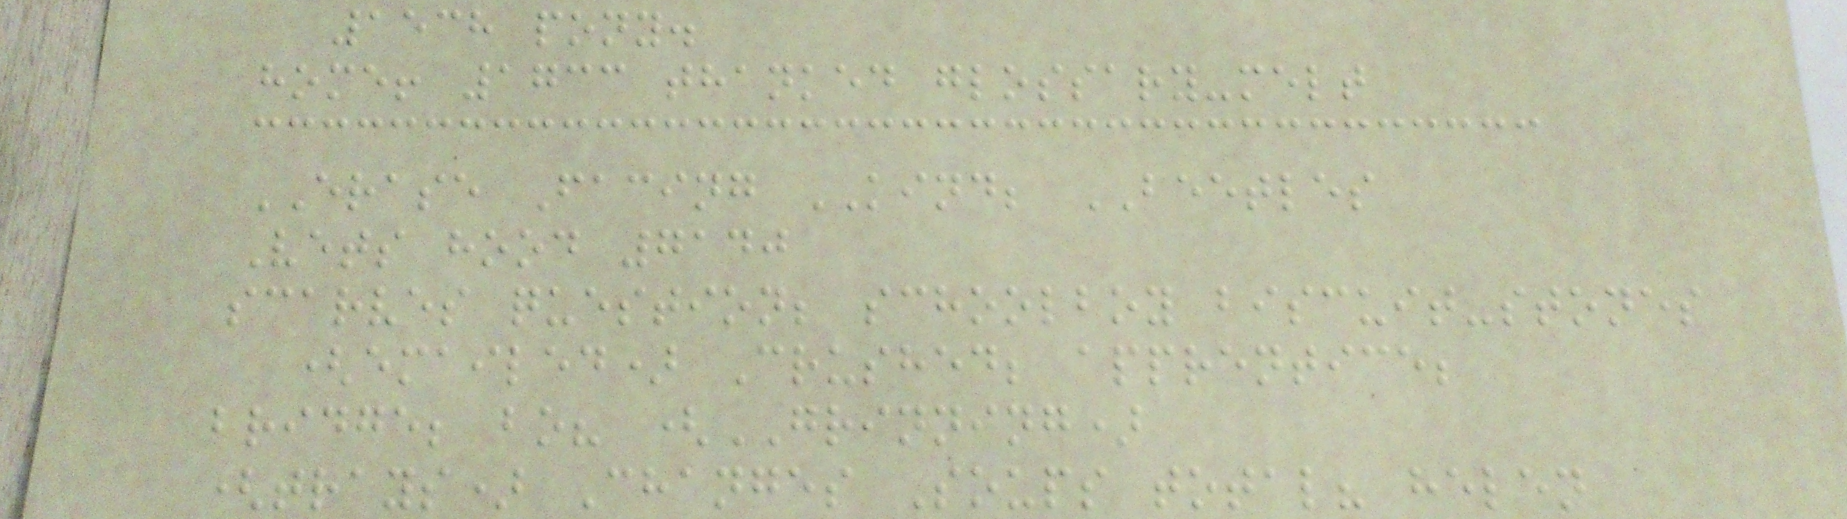1538 pony.
home! 1733 thanked glossary-melt
ERASE Facing KIND; BEETLES
Vets hood 7140
scarves question; schoolboy biscuit-stones
(emailed) Crushed; apprentice;
bridge; bo? (GRINNING)
(trays) Changes Soups total? helen
